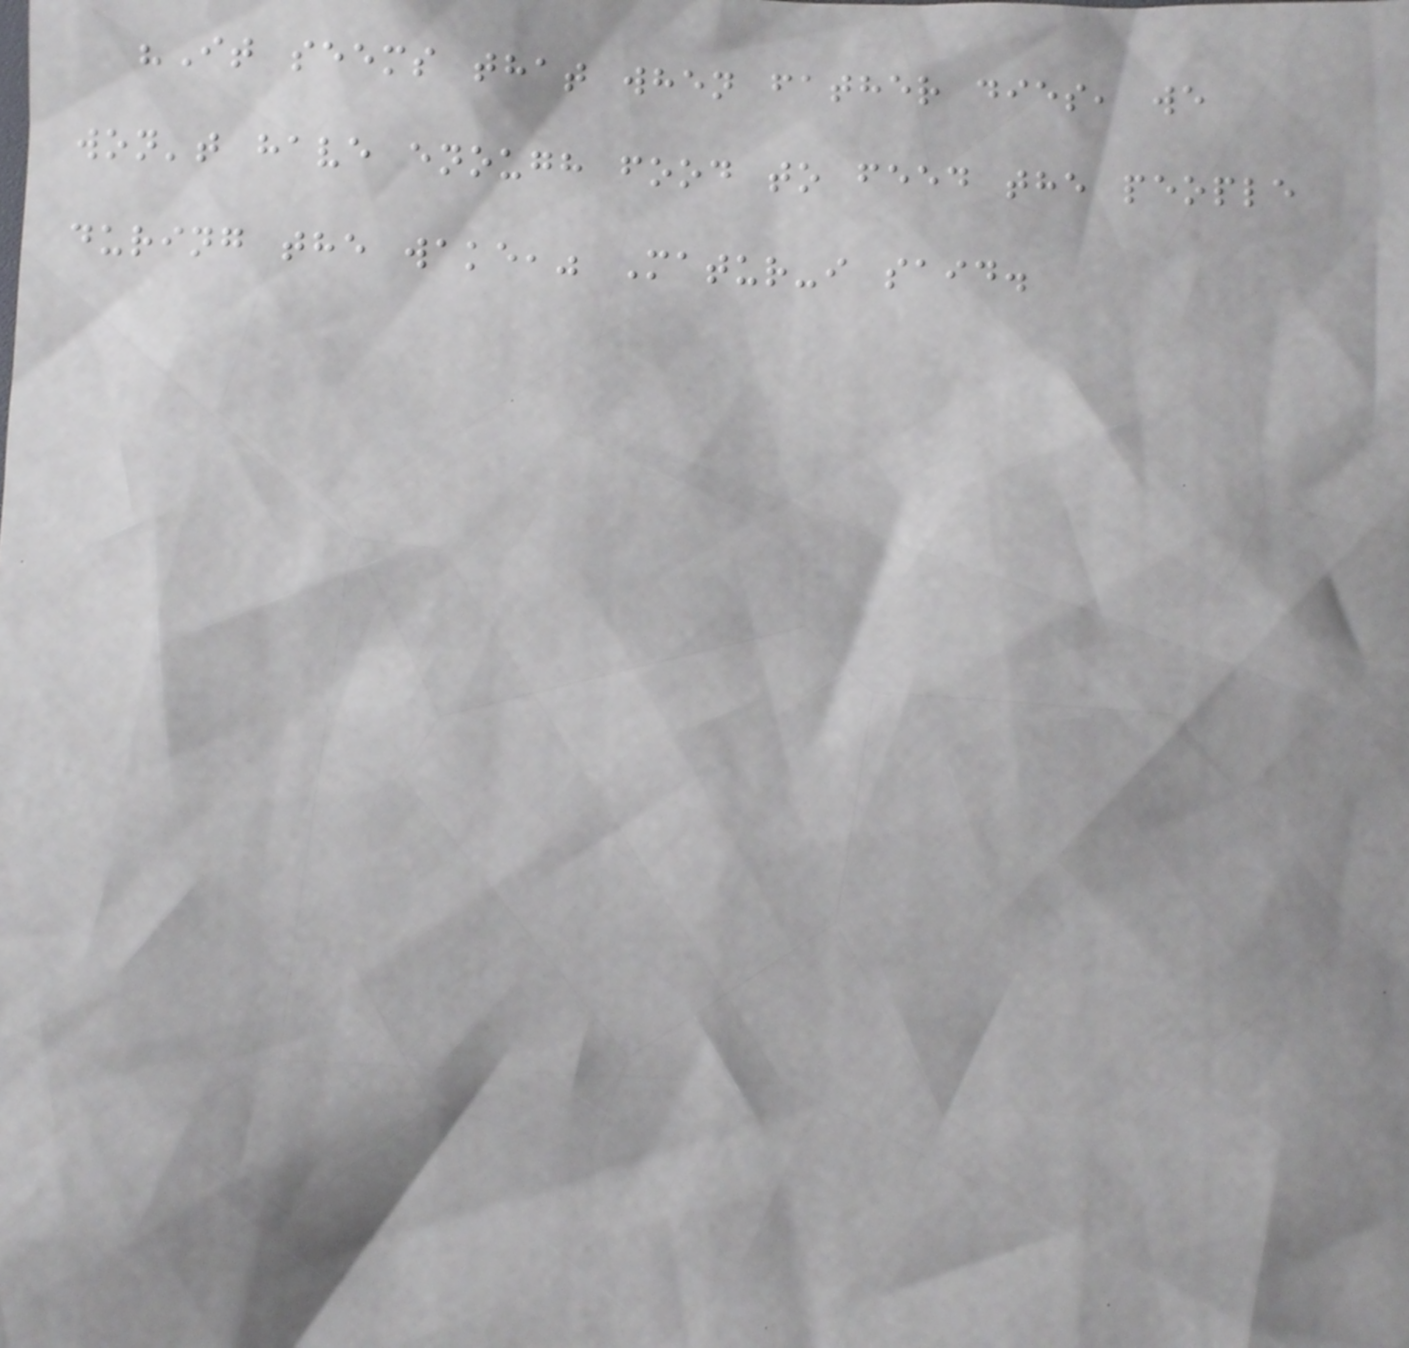"It seems that when father dies, we
won't have enough food to feed the people
during the wake," Matur-i said.
